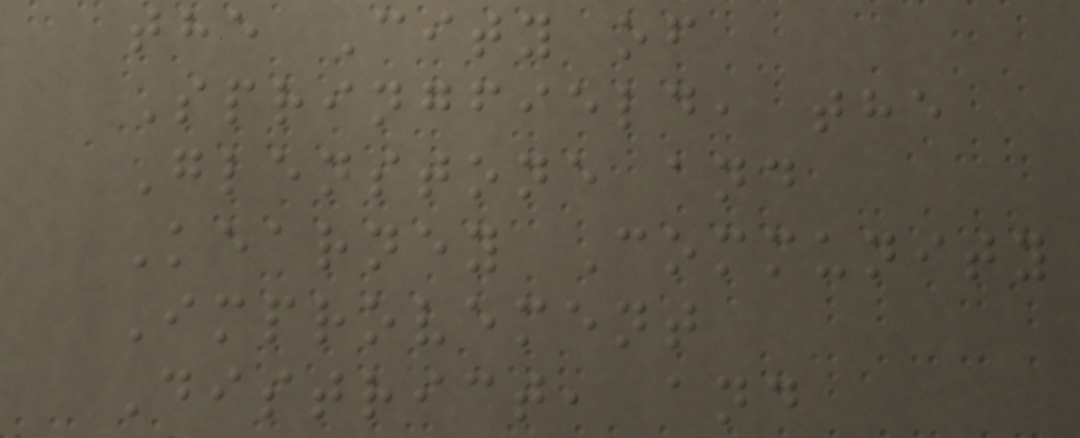the City of
Springfield, the
Glenstone and
Kearney Community
Improvement
District, and
